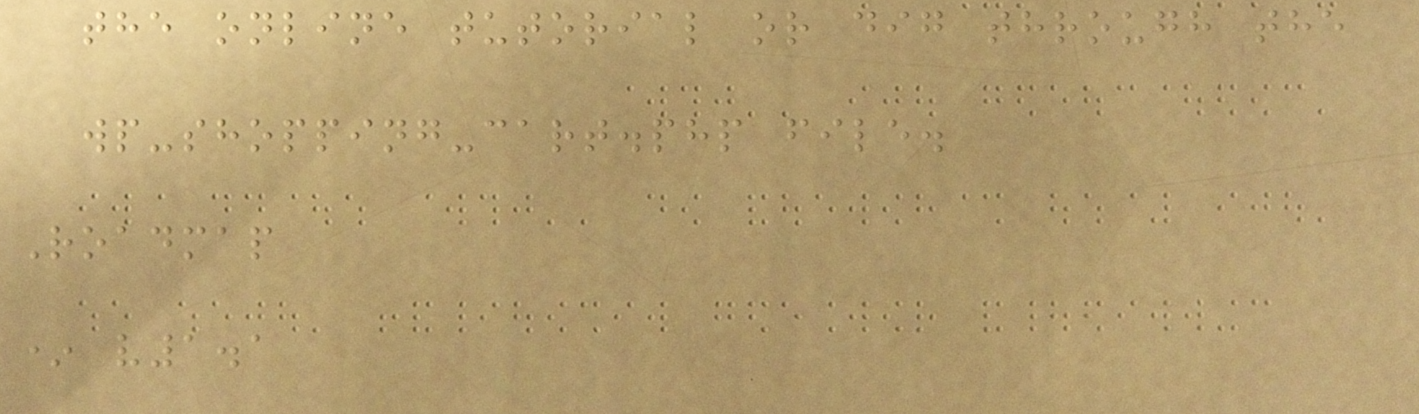the online tutorial or dig through the
wp-shopping-cart.php file.
Roadmap
* v1.1
